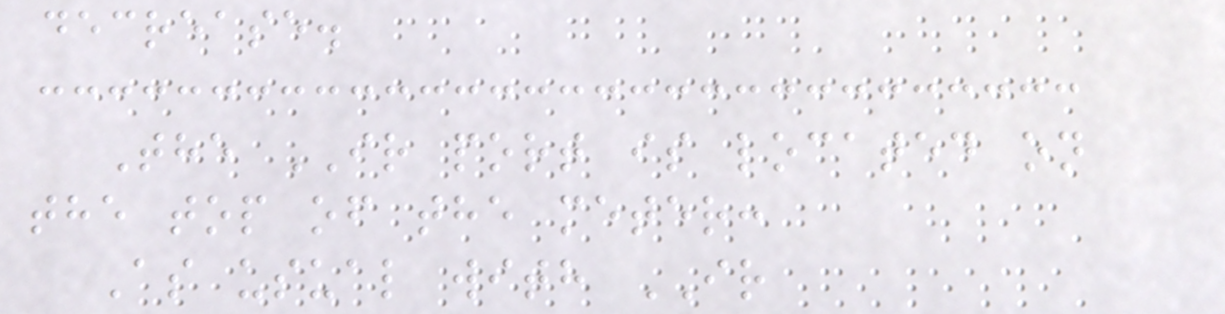decrease.
The IR port is located on
the top of the meter:
As usual with IR
